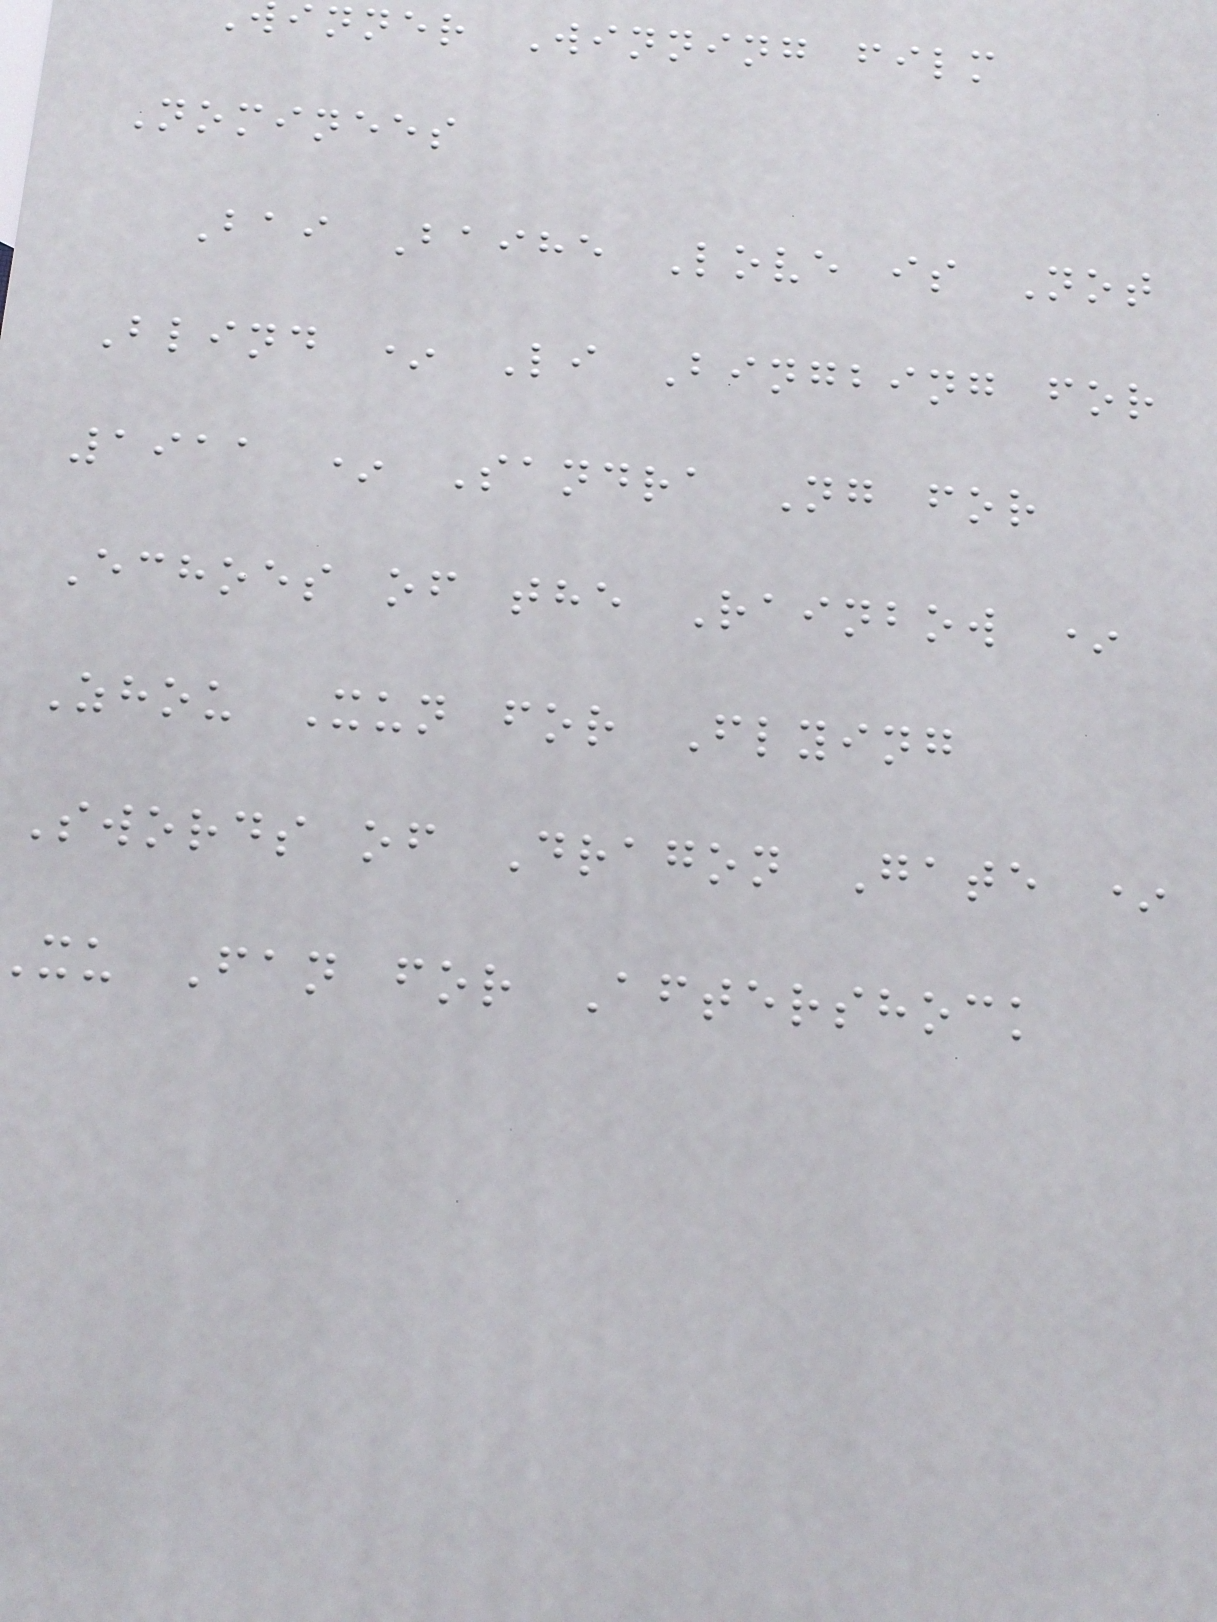inner Winning film
Nominees
Bai Baihe Love is Not
Blind * Li Bingbing for
1911 * Sandra Ng for
Echoes of the Rainbow *
Zhou Xun for Flying
Swords of Dragon Gate *
xu Fan for Aftershock
